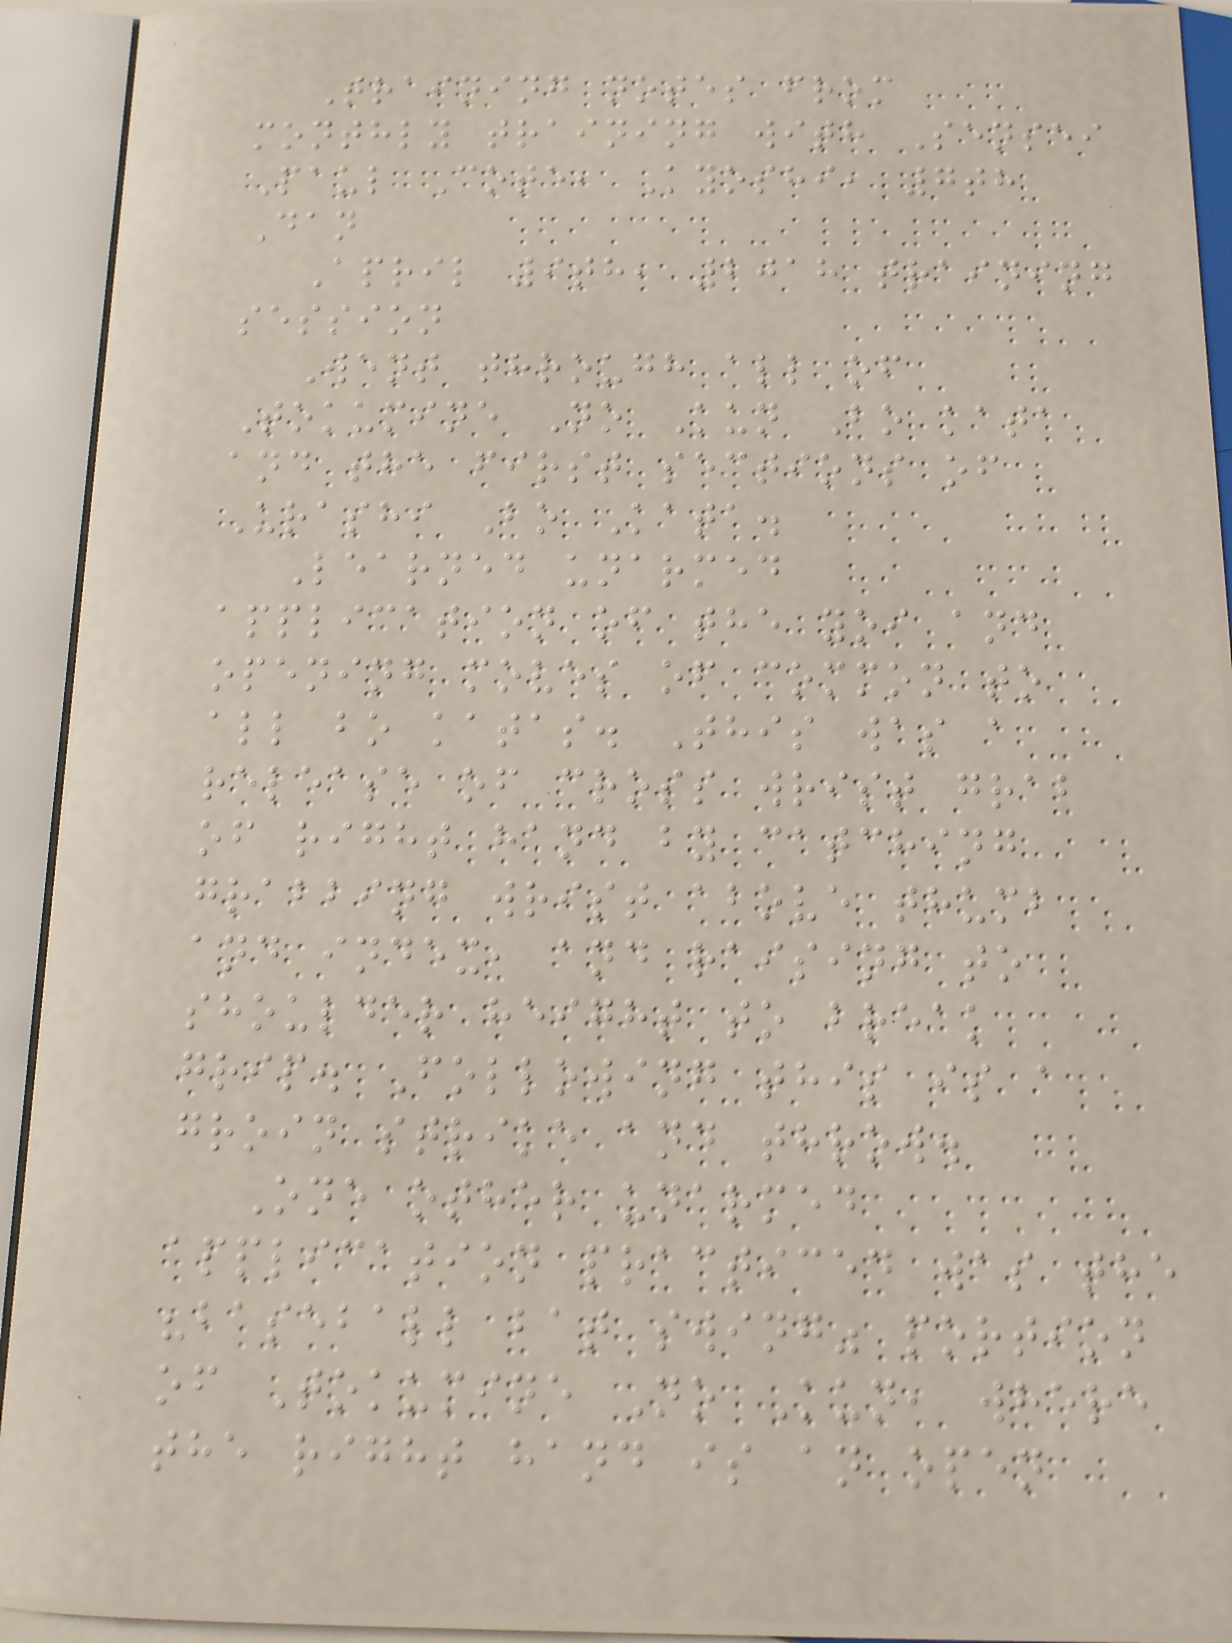Training notes from
monthly training with Sensei
Paul Cote, Kyoshi, 7th
Dan
April 9th, 2018 training
session
Went through all of
Tokumine No Kun Bo kata
and the first sections of
Urashi Bo Kata.
Learned unarmed
application of the yoi and
opening moves of common to
all bo katas. This was a
release of cross wrist grab
of right hand by catching
grabbing wrist above thumb
and index, and raising to
shoulder height to break
grip. Following this is a
groin strike and throw.
One other unarmed
application practiced was the
"baseball bat swing" portion
of Tokumine No Kun, where
the right hand is an open
